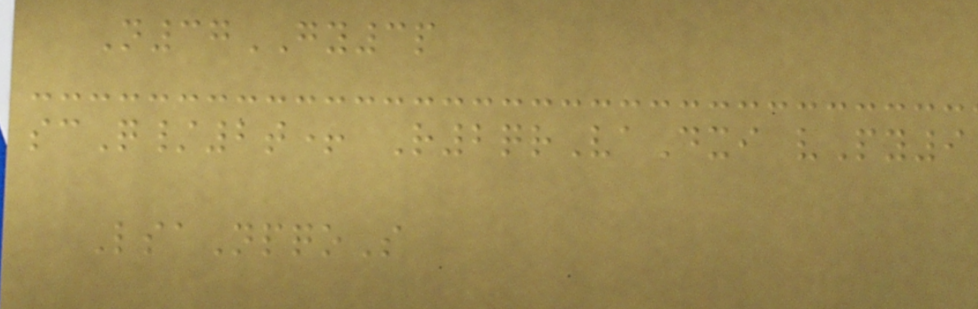N37GY3p
scQ/2t+ R2qrVaDxi vPy9
LsaNpqoS
